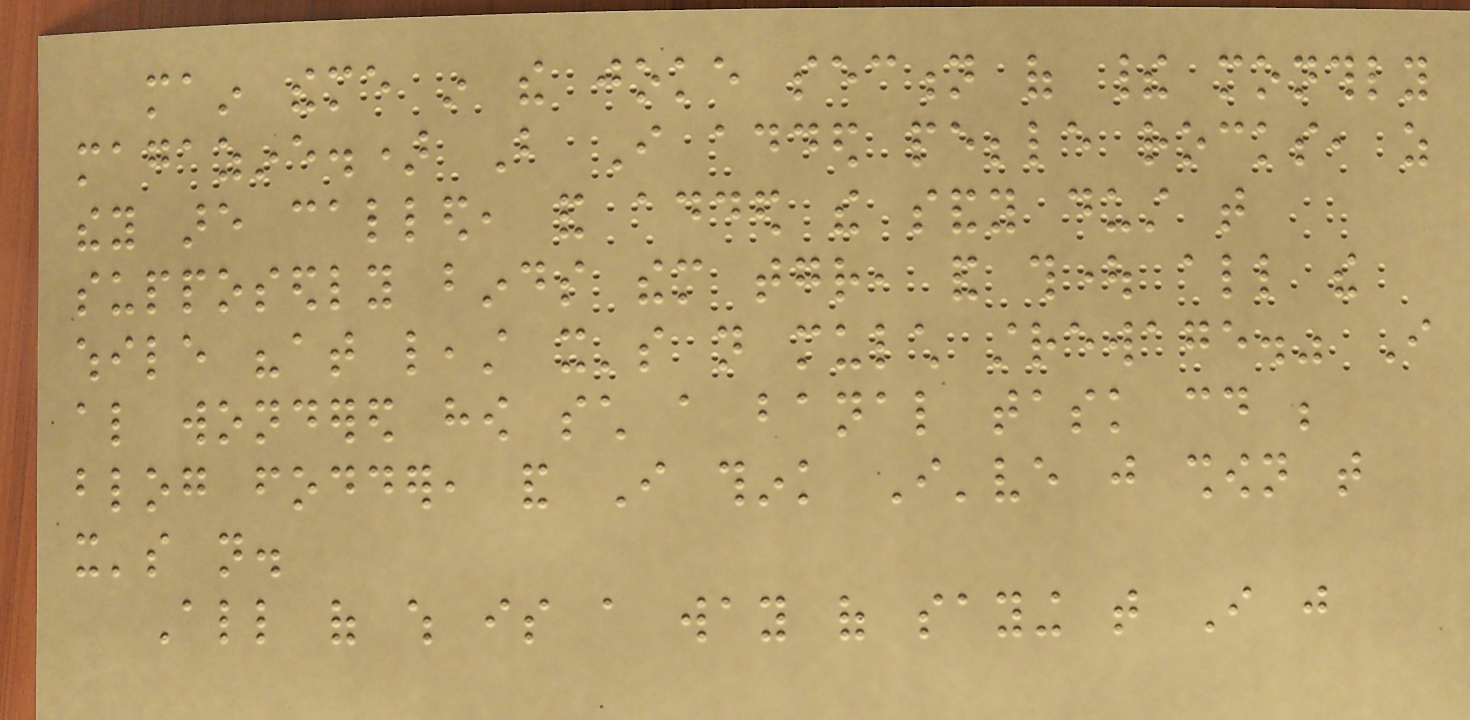main theme in the joke section of their monthly
magazine.) But I added pebble rocks, as
they are called, and added the sandy dust that
supposedly binds them together, and thought all the
while "at least it's not mulch strewage." I
also wondered how such a banal task could be
blog fodder, and I think I've just shown that
it's not.
All of which is a way of saying that I just
